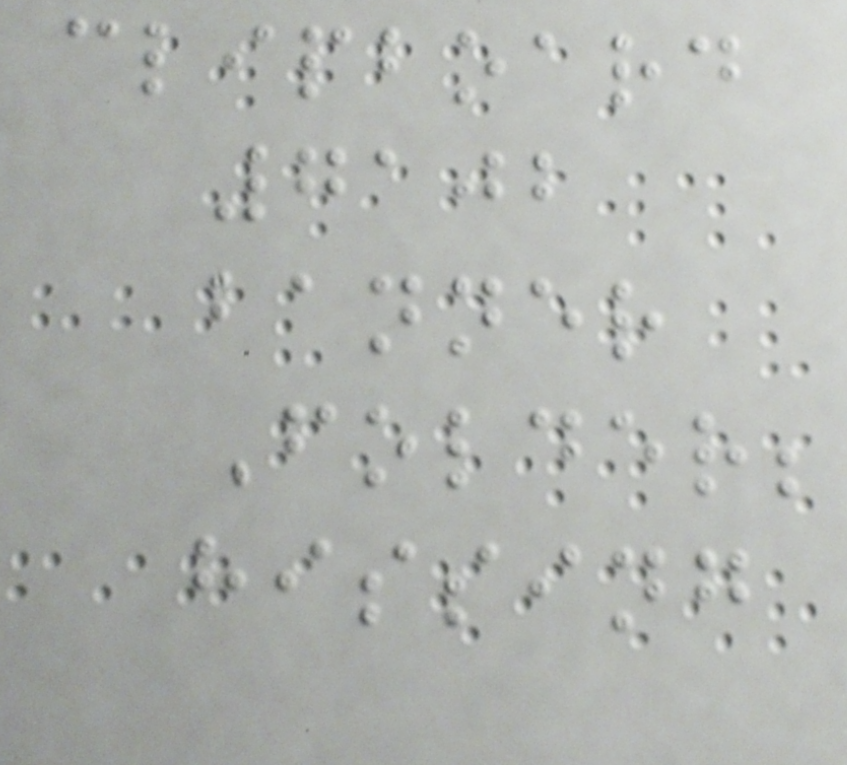clipboard
7102
banner
Folder;
hissing
